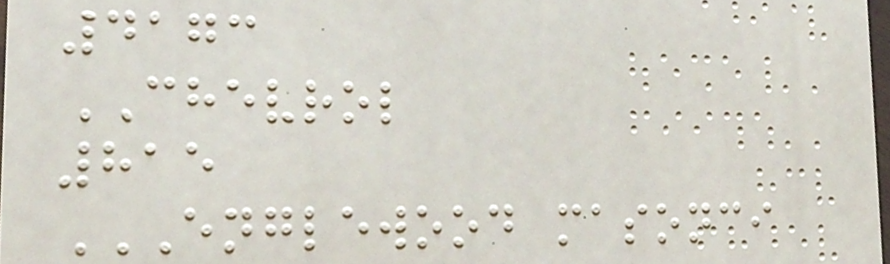4173
CHEVROL
815
ENGLEWOOD MASONCI
